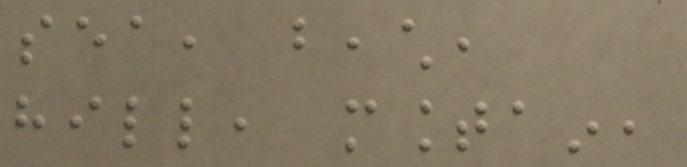sea, beach,
hill, mountain,
